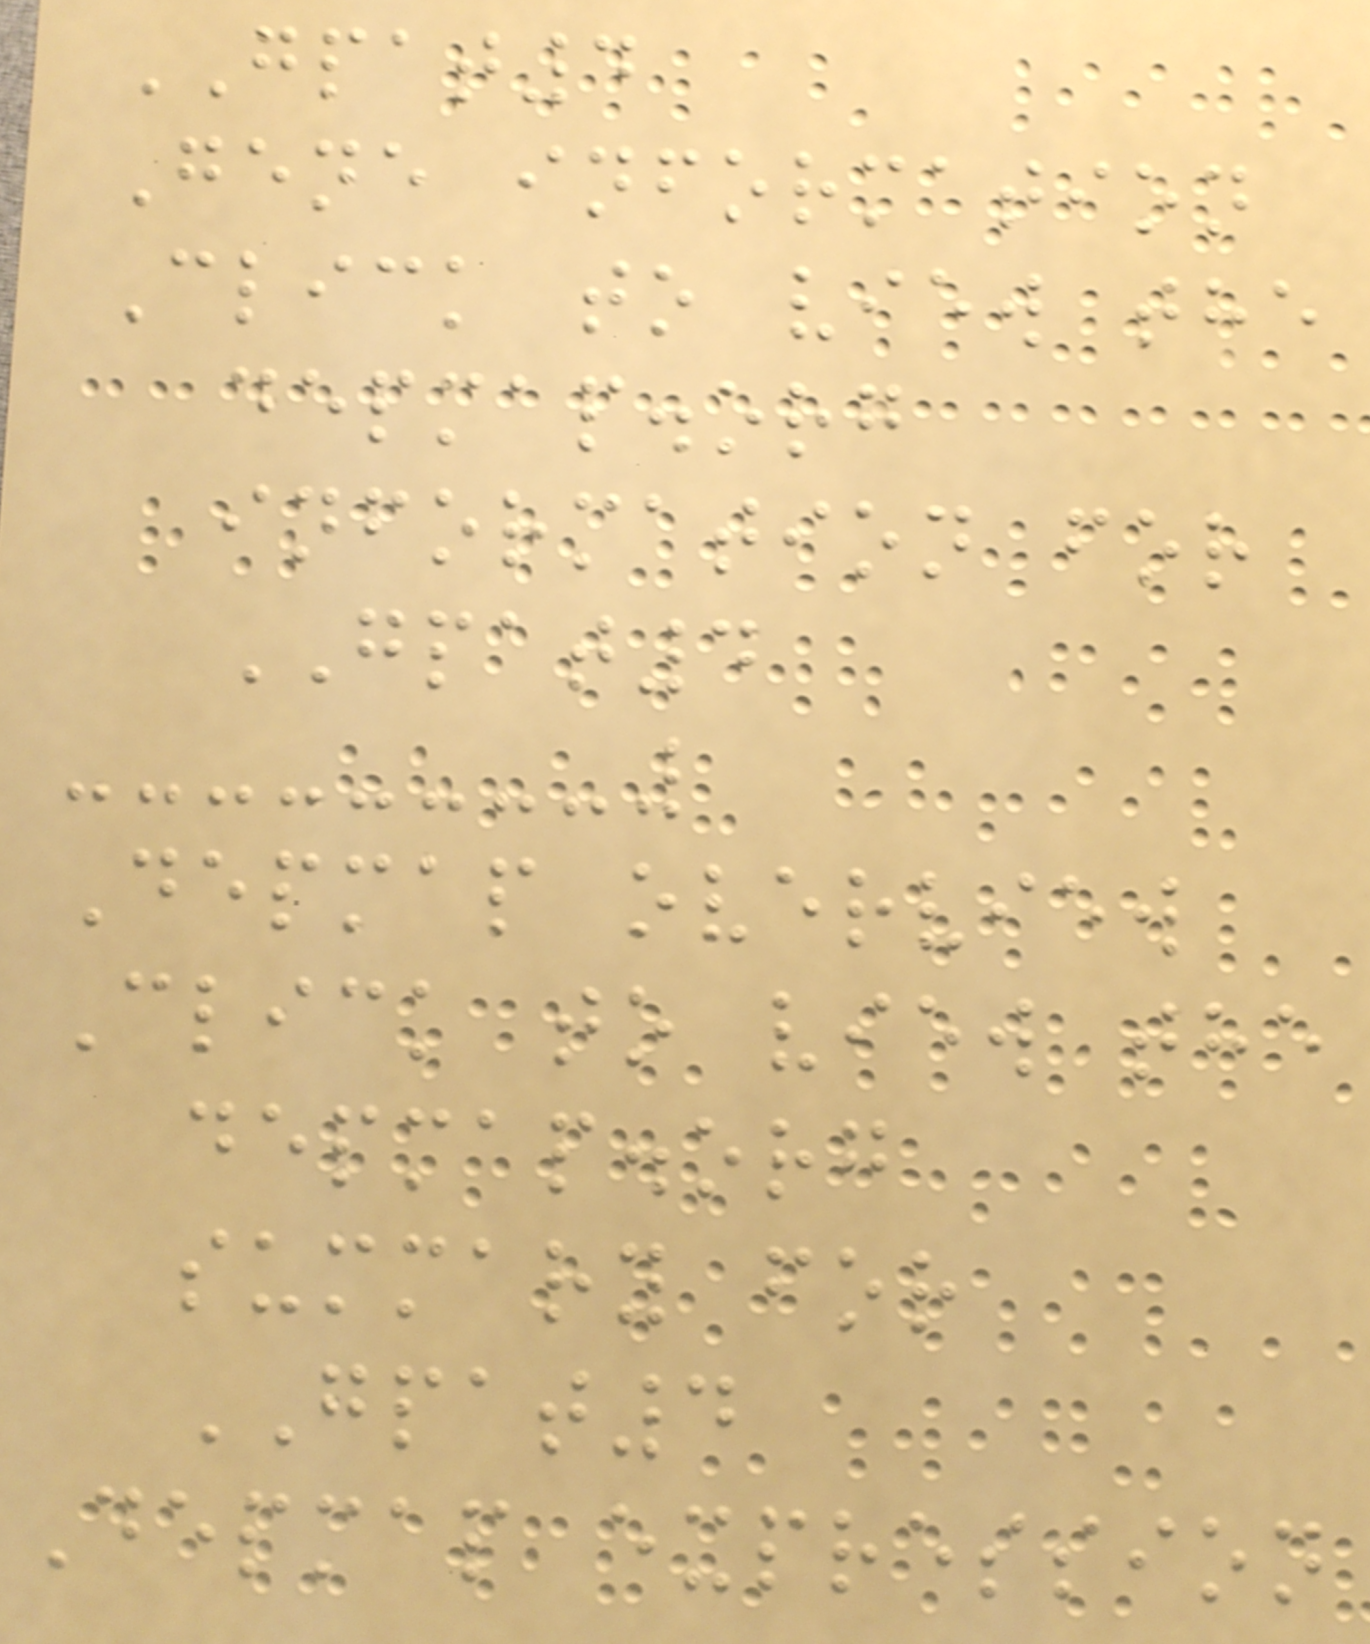GPAT4
Gene information
Click to view the
depmap.org
information for
GPAT4
Depmap overview
Click to view the
depmap.org
summary for
GPAT4
Depmap expression
